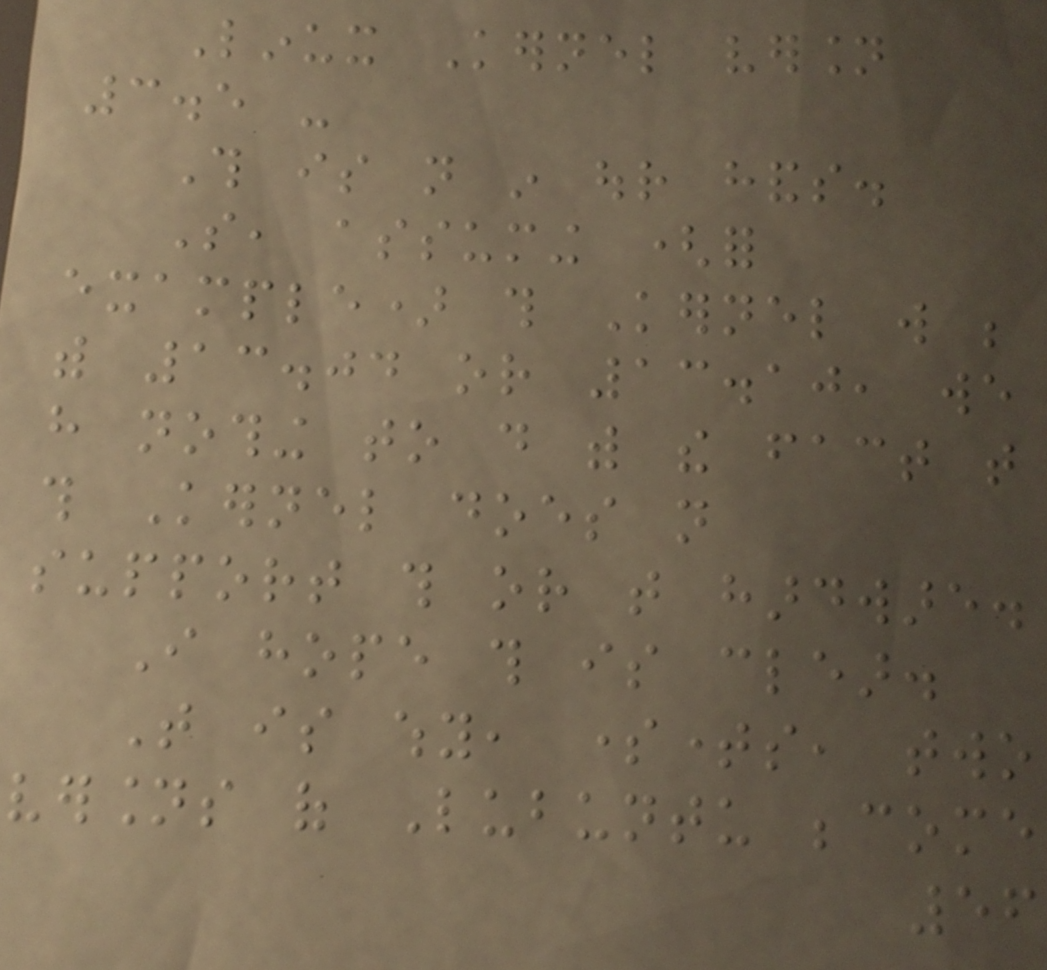Linux Kernel version
3.5 -
This is not in our hands.
So, assuming (for
example) this Kernel will be
with 13.04 or 13.10, we
have nothing to do with the fact that
this Kernel does not
support this or that hardware.
I hope this is clear.
That is why, sometimes, two
versions of Lubuntu become
56
